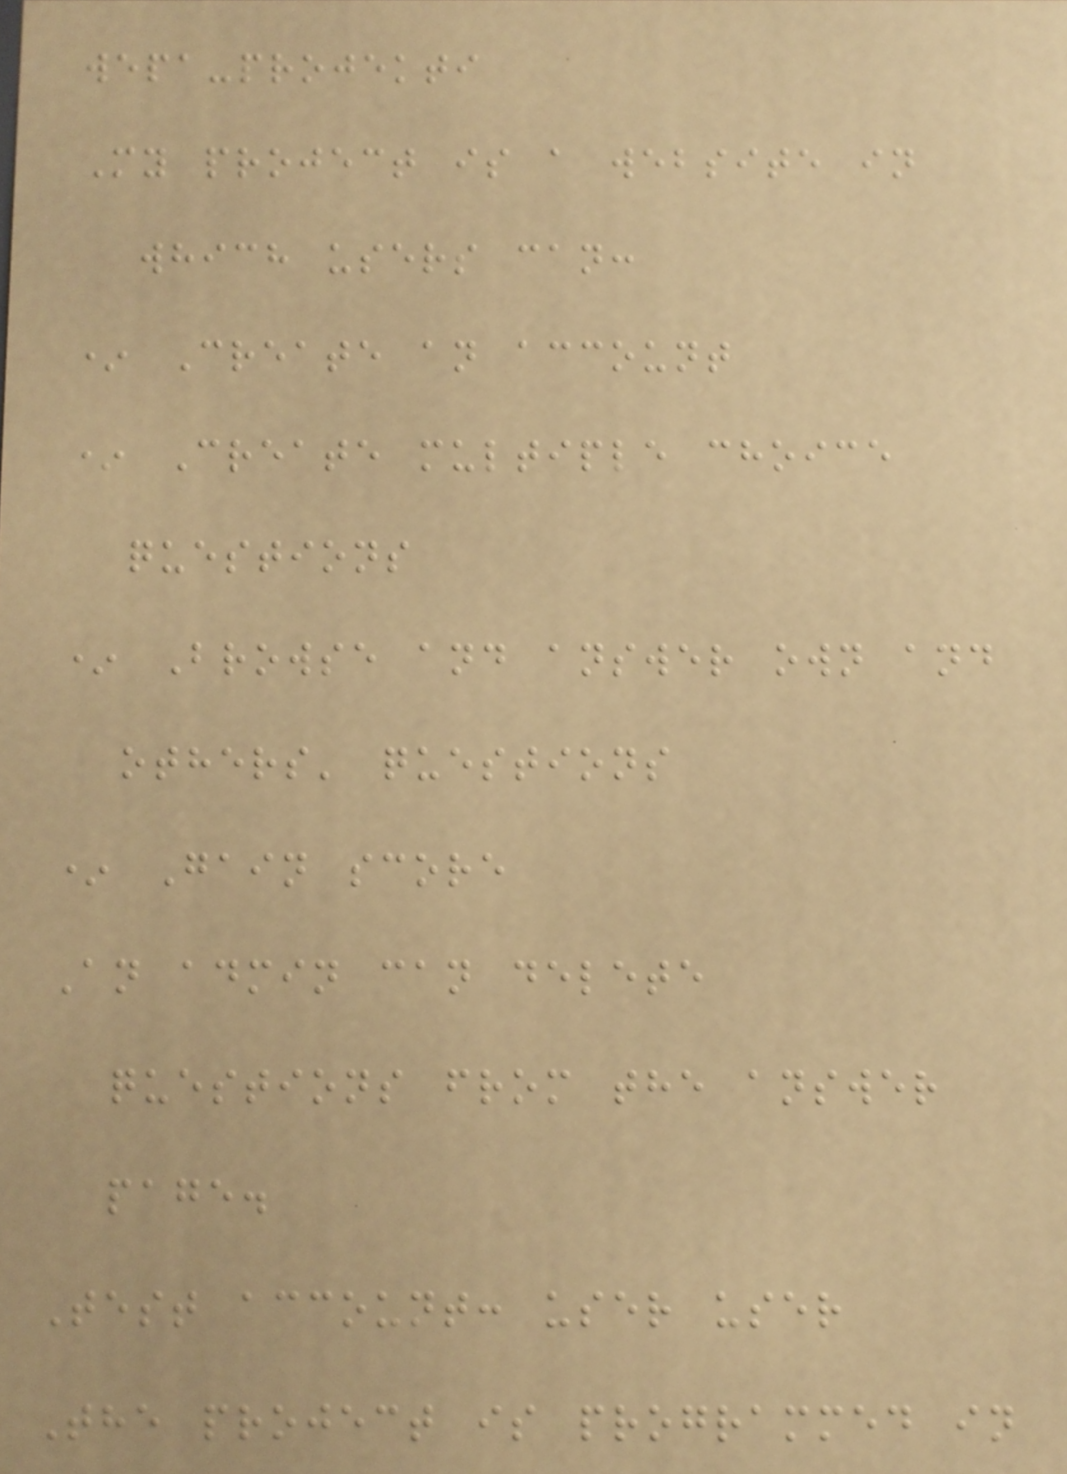wepa-projekti
My project is a website in
which users can:
* Create an account
* Create multiple choice
questions
* Browse and answer own and
others' questions
* Gain score
An admin can delete
questions from the answer
page.
Test account: user user
The project is programmed in
